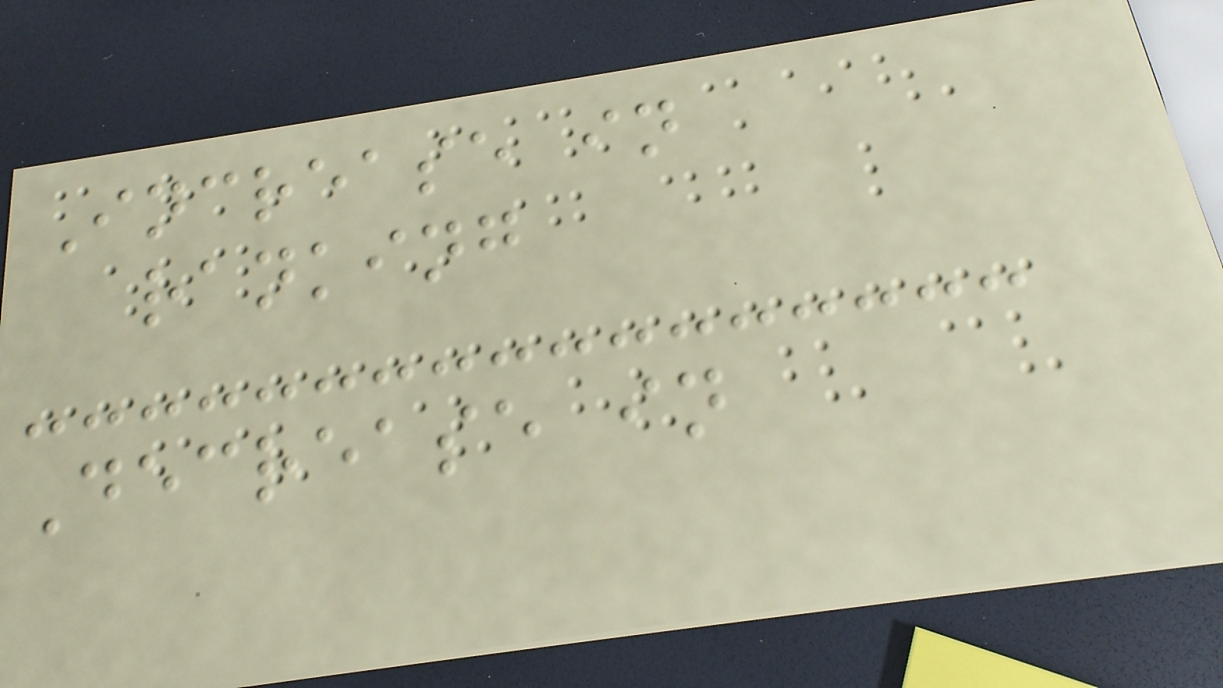Increase in
ranking
Decrease in
